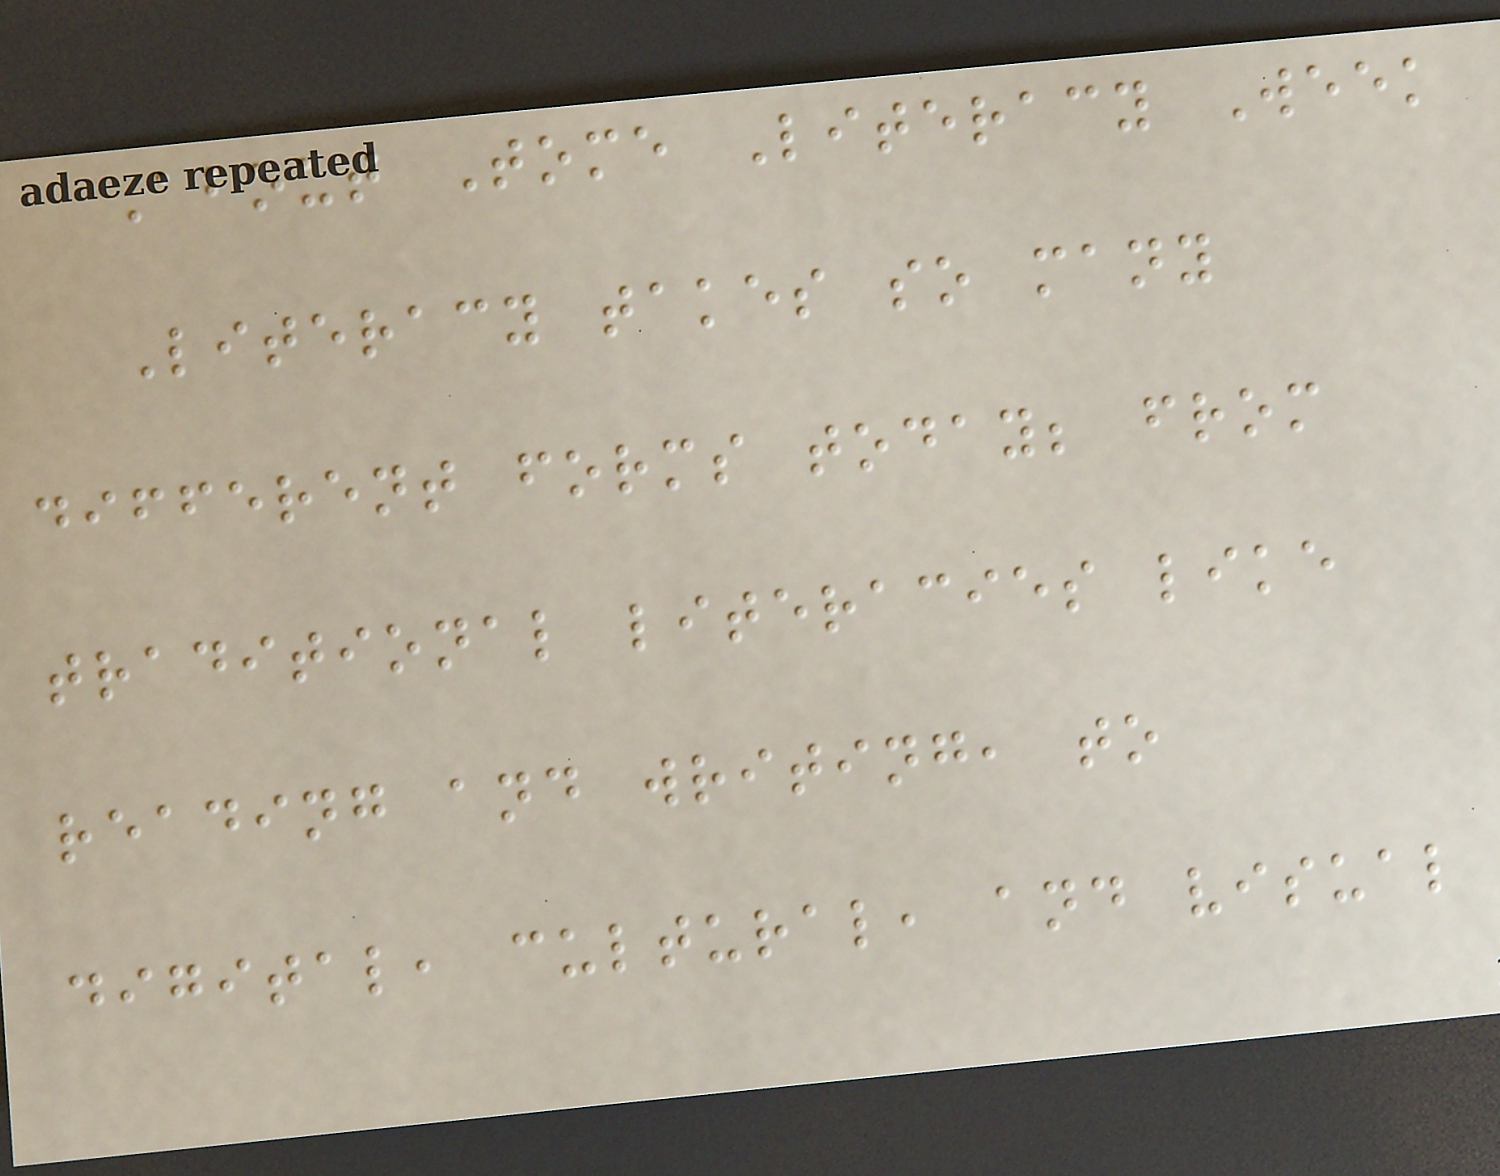About Tome Literacy Week
Literacy takes so many
different forms today; from
traditional literacies like
reading and writing, to
digital, cultural, and visual
